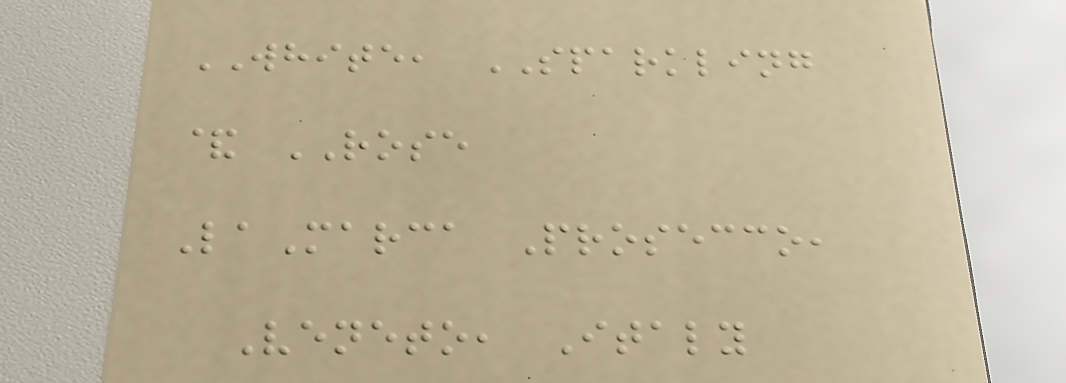WHITE, SPARKLING
& ROSE
LaMarca Prosecco,
Veneto, Italy
